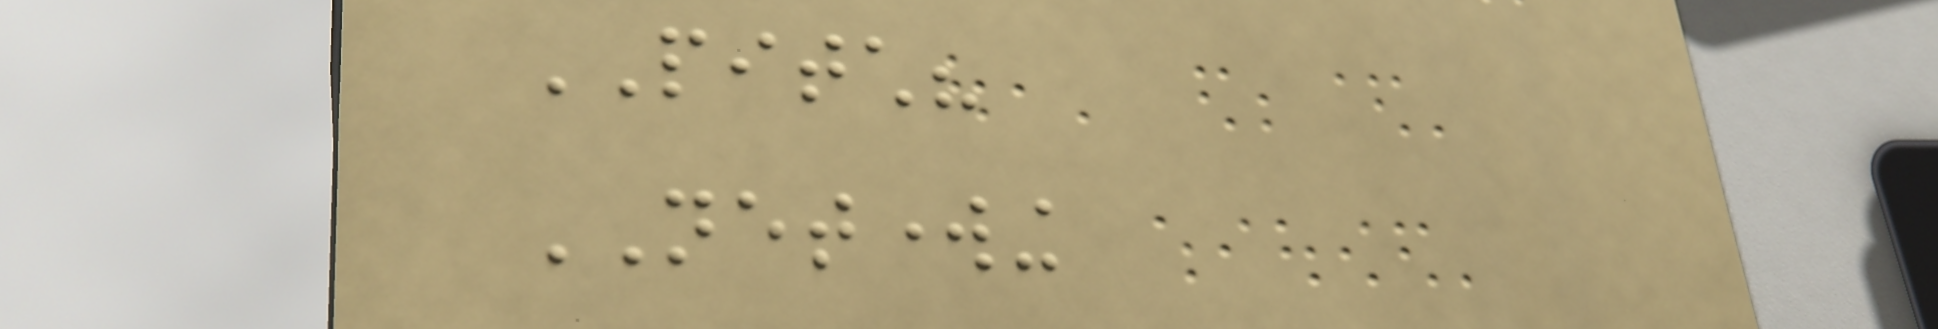PITCH?
NETWORKING
